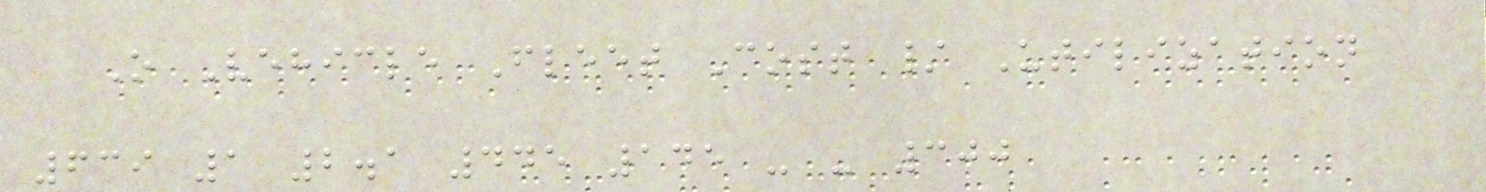O Vehicle Fleet Cost / Utilization
639 1 2.1 445 145 - - 300
